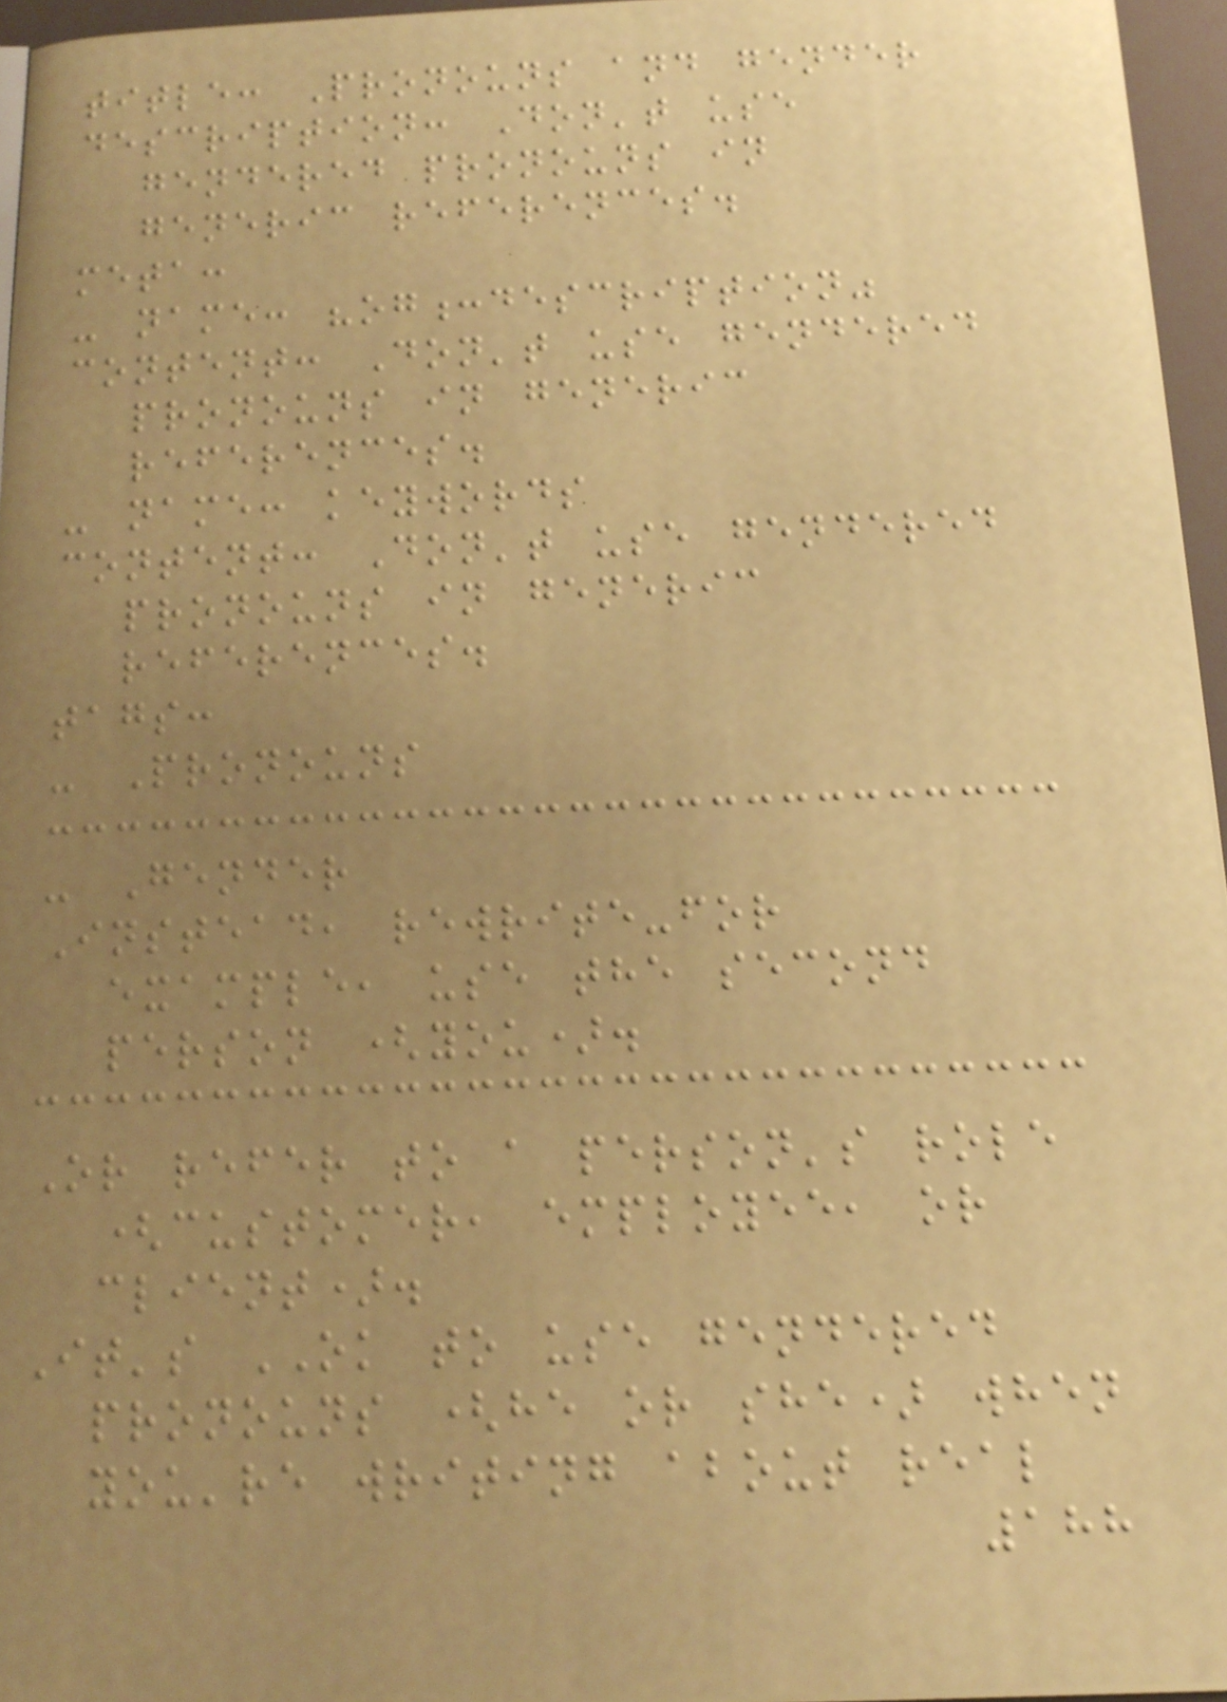title: Pronouns and gender
description: Don't use
gendered pronouns in
generic references.
meta:
- name: "og:description"
content: Don't use gendered
pronouns in generic
references.
- name: keywords
content: Don't use gendered
pronouns in generic
references.
tags:
- Pronouns
- Gender
Instead, rewrite-for
example, use the second
person (you).
Or refer to a person's role
(customer, employee, or
client).
It's OK to use gendered
pronouns (he or she) when
you're writing about real
188
